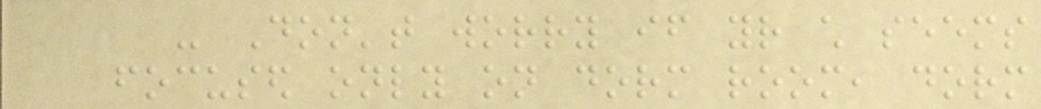- Don't worry if your child seems
focused only on dorm room, dorm
